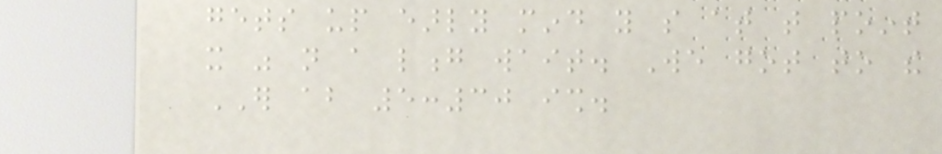gets up early mind you so at that point
it was not a long wait. We got to the
ER about 5:30 ish.
